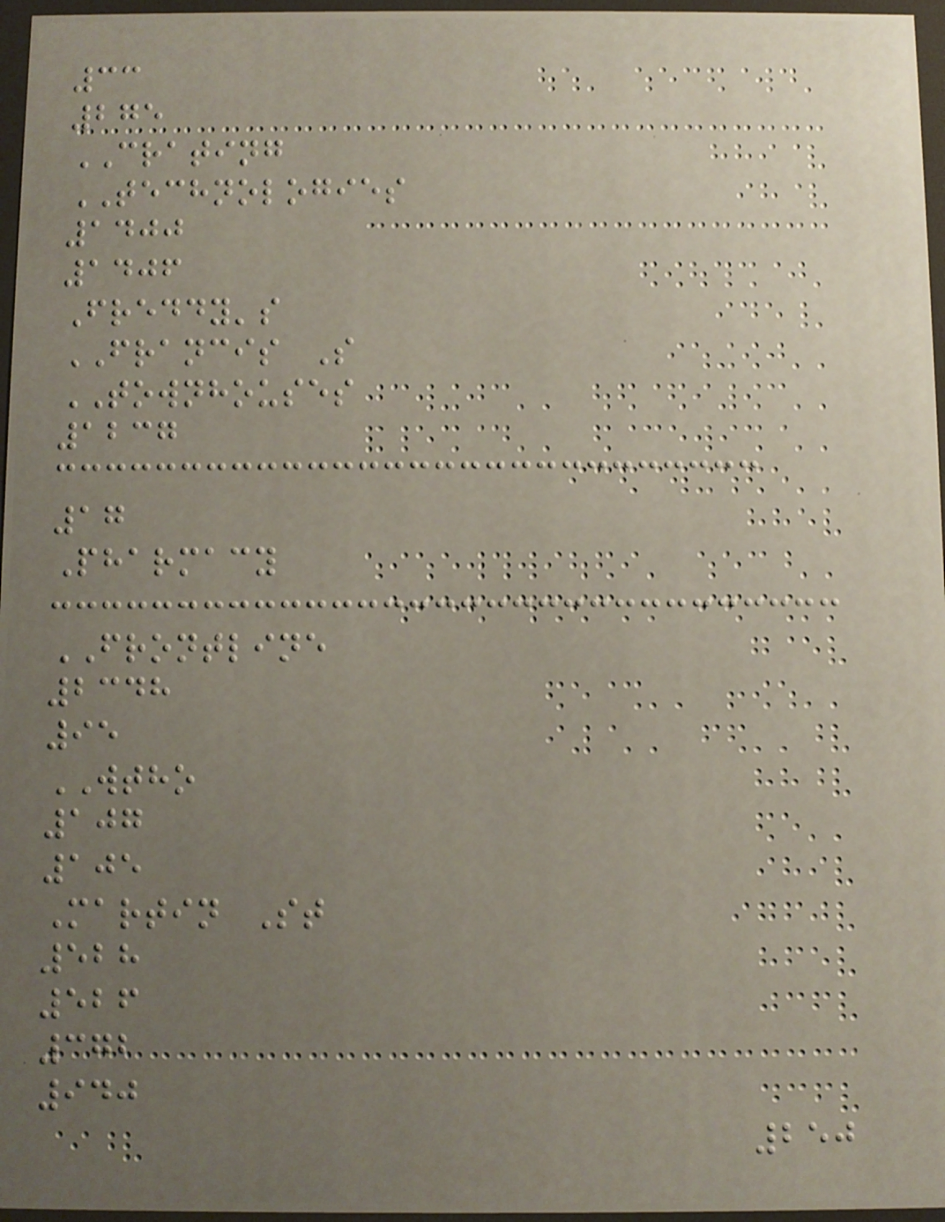33
275
CRATING
TECHNOLOGIES
1400
1406
Freddy's
FRANCIS S
TOWNHOUSES
1237
17
Pharmacy
FRONTLINE
2348
95
WTHO
107
105
Martin St
528
526
372
940
250
